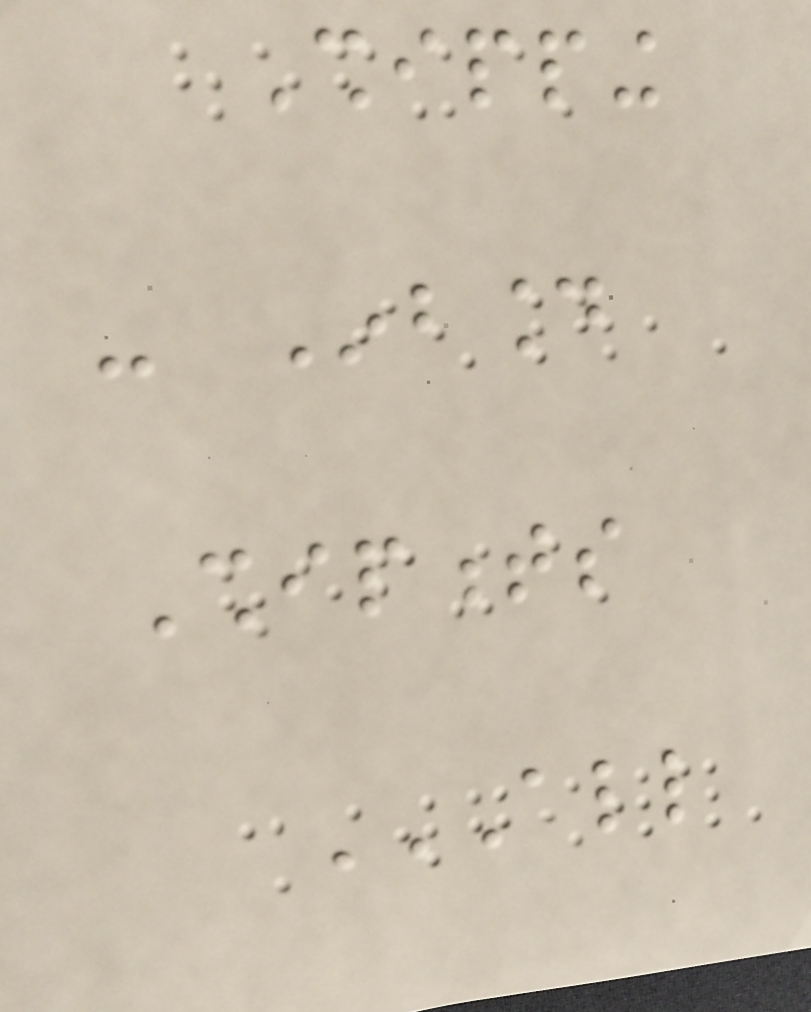Shipping
- Inbound
Shipments
ALL
